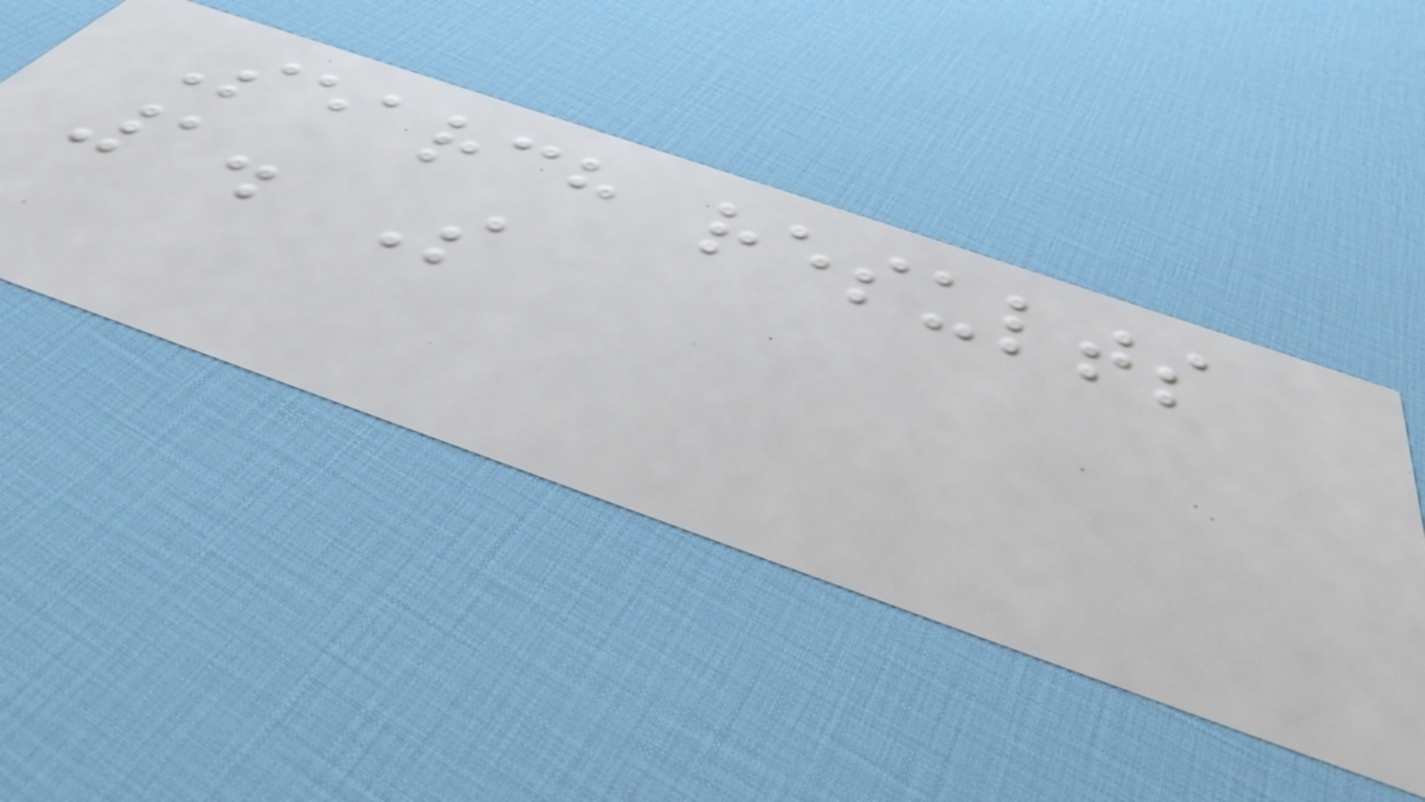Search results
1. S
